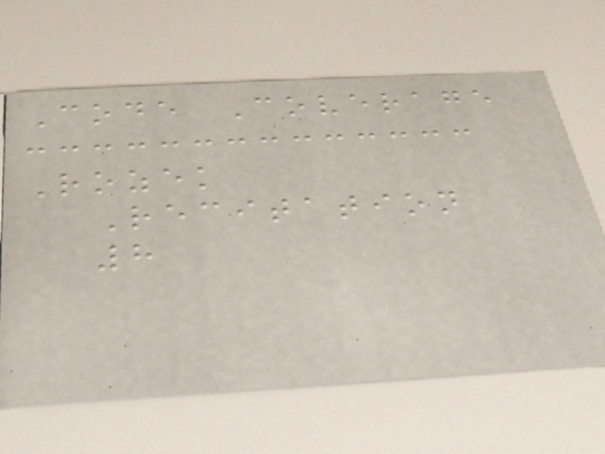Code Coverage
Rozek
Recitation
8
